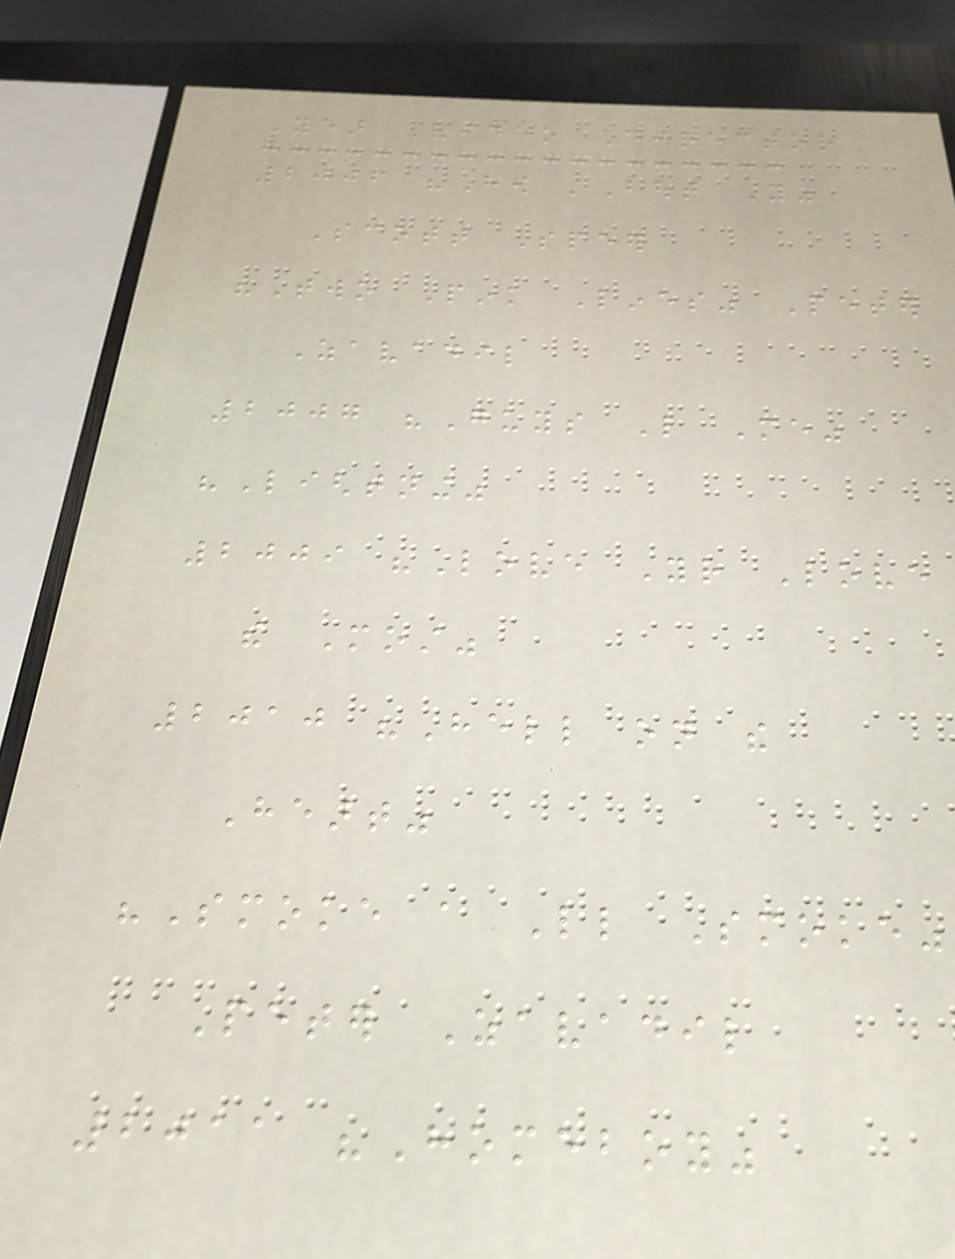Year Video Director
2006 "How 'Bout You"
Scott Speer
"Two Pink Lines" Peter
Zavadil
2007 "Guys Like Me"
"Lightning"
2009 "Love Your Love
the Most"
2010 "Hell on the
Heart"
"Smoke a Little Smoke"
Peter Zavadil
2011 "Homeboy"
